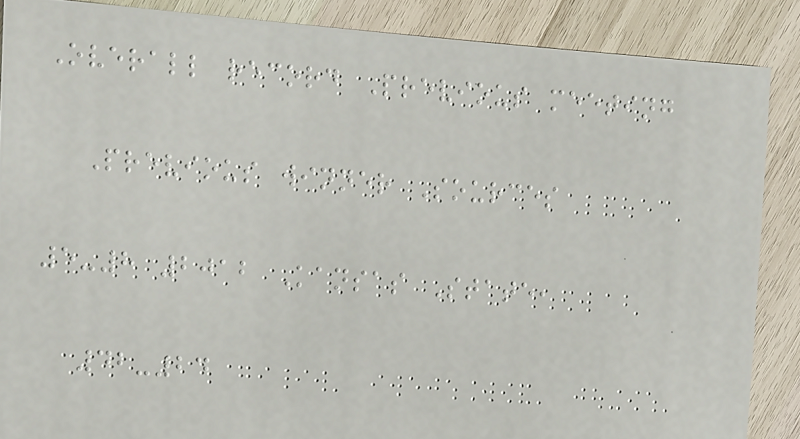Overall record Previous meeting
Previous winner Sources
5-8 2012 Kansas State,
42-24
